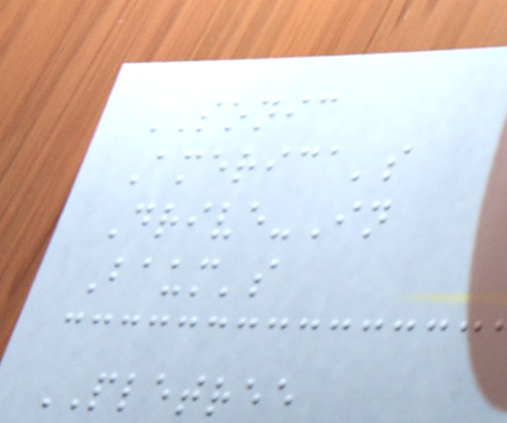SONIC
America's
Drive-In
Baum's
PLETREE
